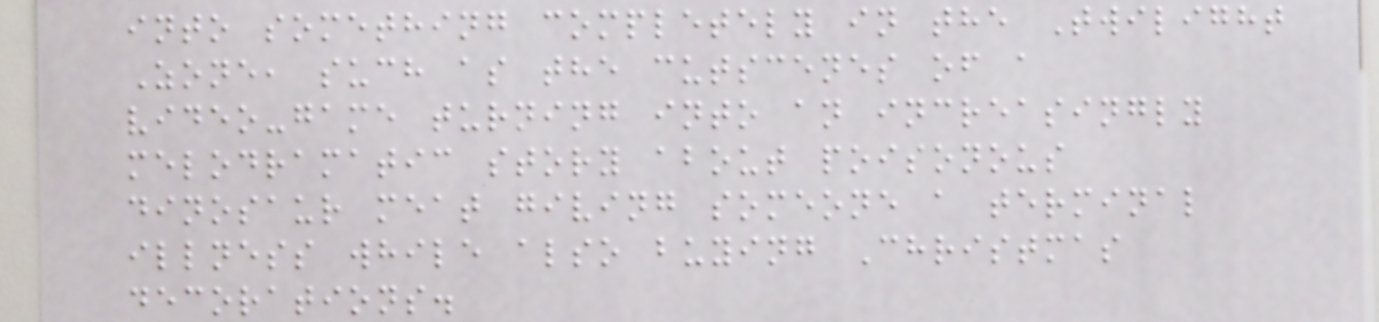into something completely in the Twilight
Zone, such as the cutscenes of a
video-game turning into an increasingly
melodramatic story about poisonous
dinosaur meat giving someone a terminal
illness while also buying Christmas
decorations.
